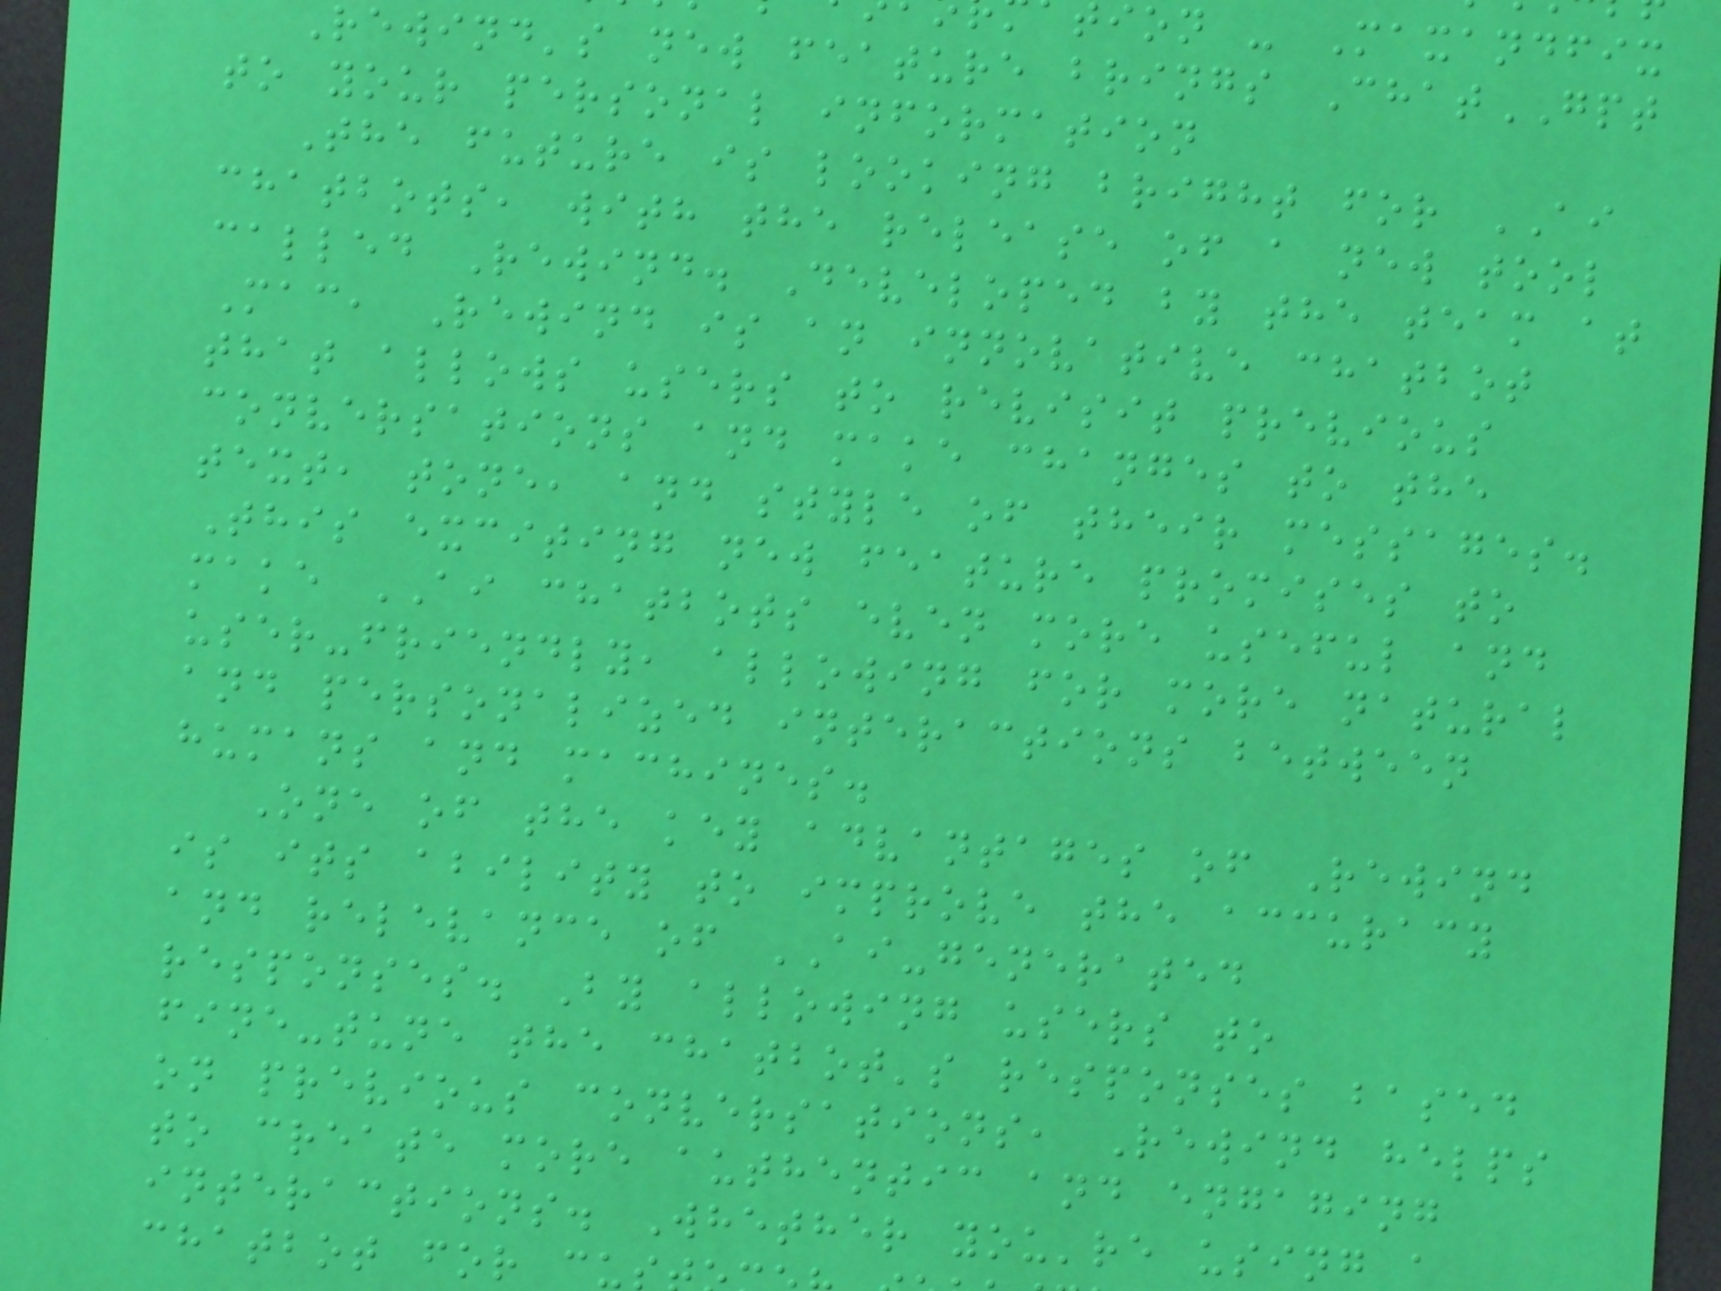ion - Maxandfix
Rewind's new feature brings ChatGPT
to your personal information
The future is looking bright for AI
chatbots, with the release of a new tool
called Rewind. Developed by the team at
Mac, Rewind is an innovative chatbot
that allows users to revisit previous
conversations and make changes to the
text, tone, and style of their messages.
This exciting new feature promises to
make AI chatbots even more useful and
user-friendly, allowing for more natural
and personalized interactions between
humans and machines.
One of the key advantages of Rewind
is its ability to improve the accuracy
and relevance of AI-generated
responses. By allowing users to
fine-tune the chatbot's responses based
on previous conversations, Rewind helps
to create more authentic and engaging
interactions. Whether you're using
chatbot for cu
